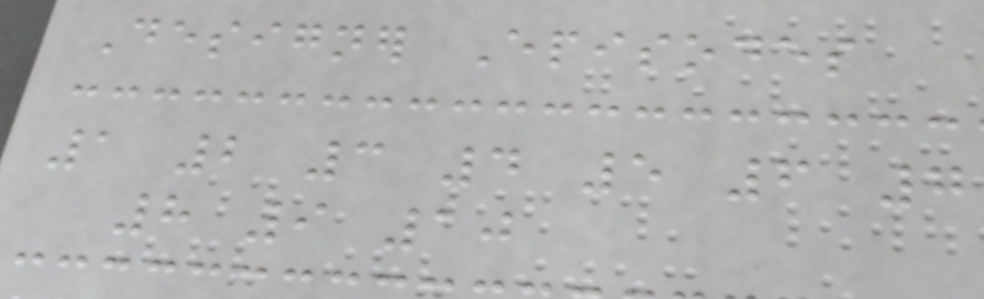Designer Episodes
1 2 3 4 5 6 7
8 9 10
